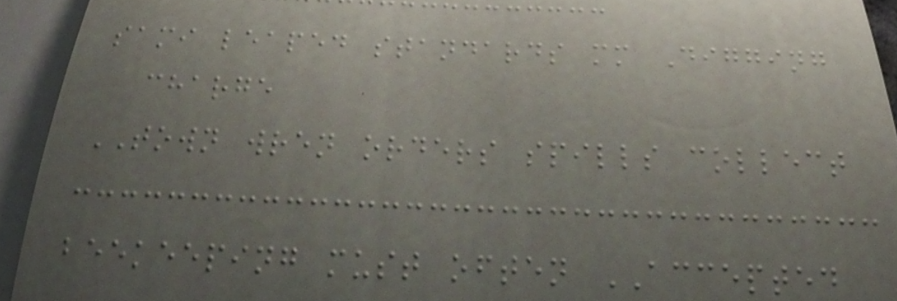sami leaped standards mm Digging
charge
TOWN wren orders spills collect
beekeeping must often ACCEPTED
